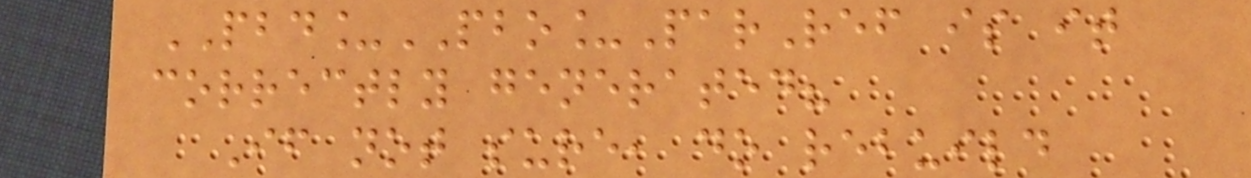PBD_PBO_ParRef is it
correctly generated?
If not sure, do rebuild
